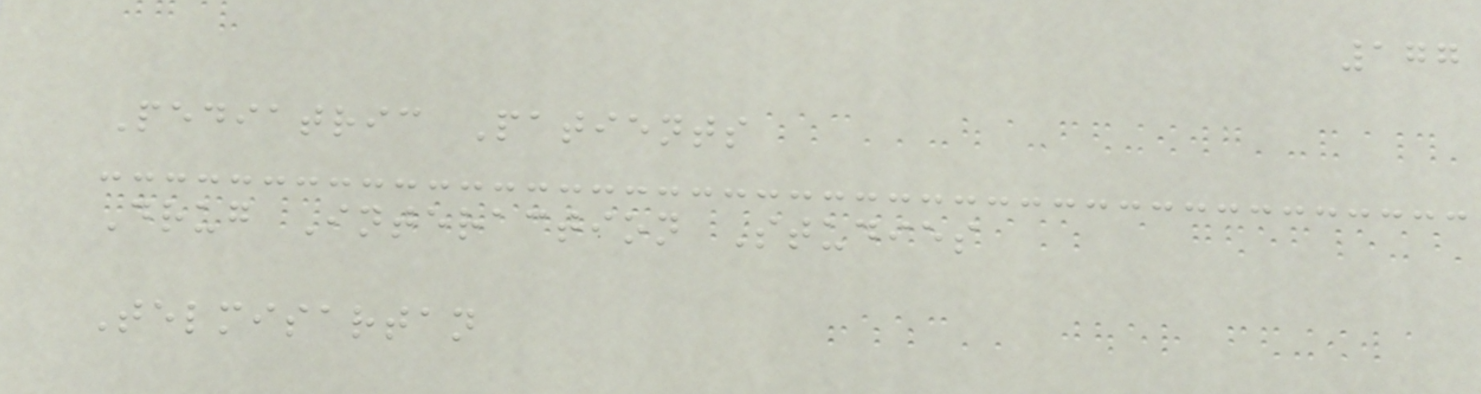177
Pediatric Patients
Drug Interaction Studies
Telmisartan
